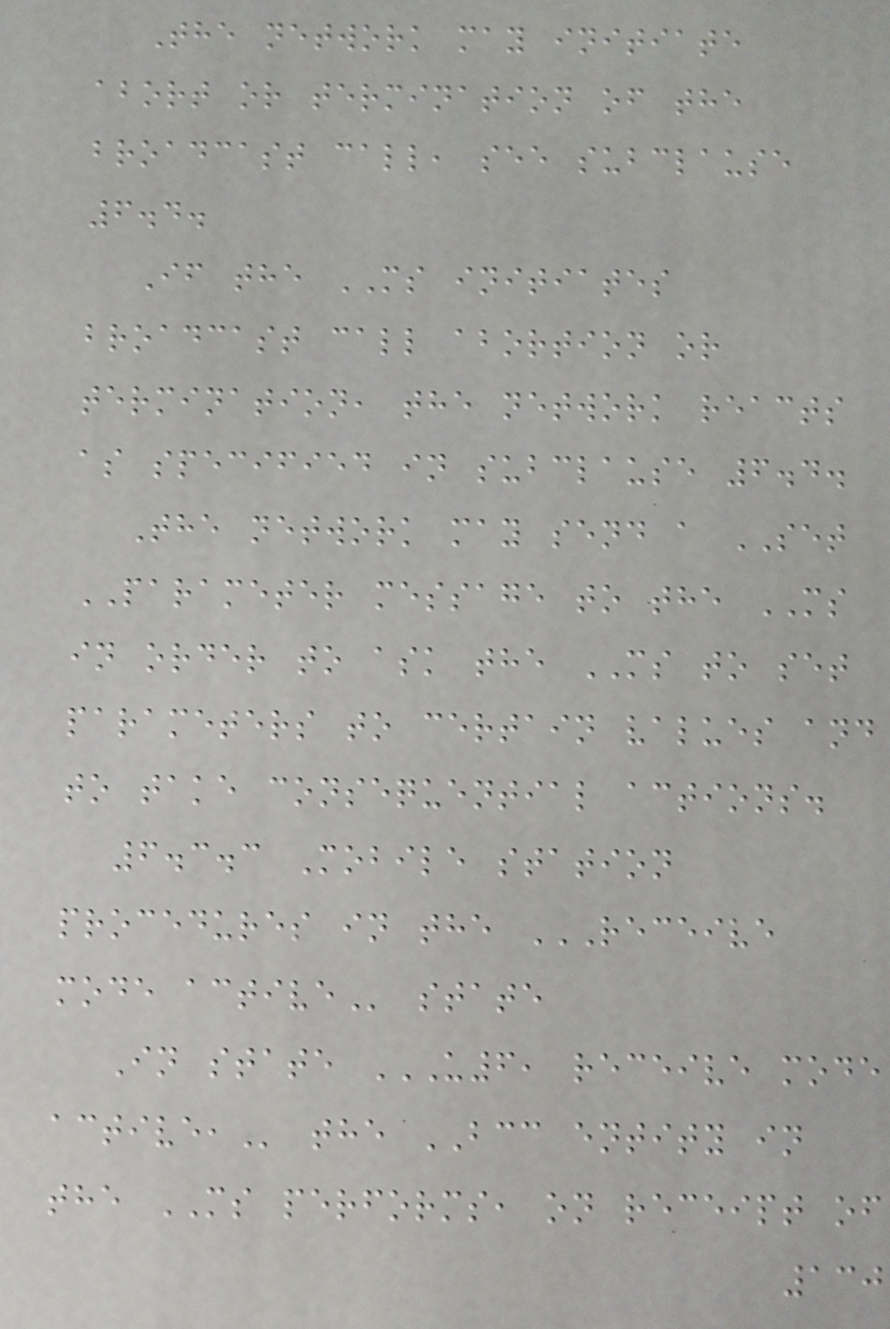The network may initiate
abort or termination of the
broadcast call, see subclause
6.4.
If the MS initiates
broadcast call abortion or
termination, the network reacts
as specified in subclause 6.4.
The network may send a SET
PARAMETER message to the MS
in order to ask the MS to set
parameters to certain values and
to take consequential actions.
6.3.3 Mobile station
procedures in the RECEIVE
MODE ACTIVE state
In state U6, RECEIVE MODE
ACTIVE, the BCC entity in
the MS performs, on receipt of
130
